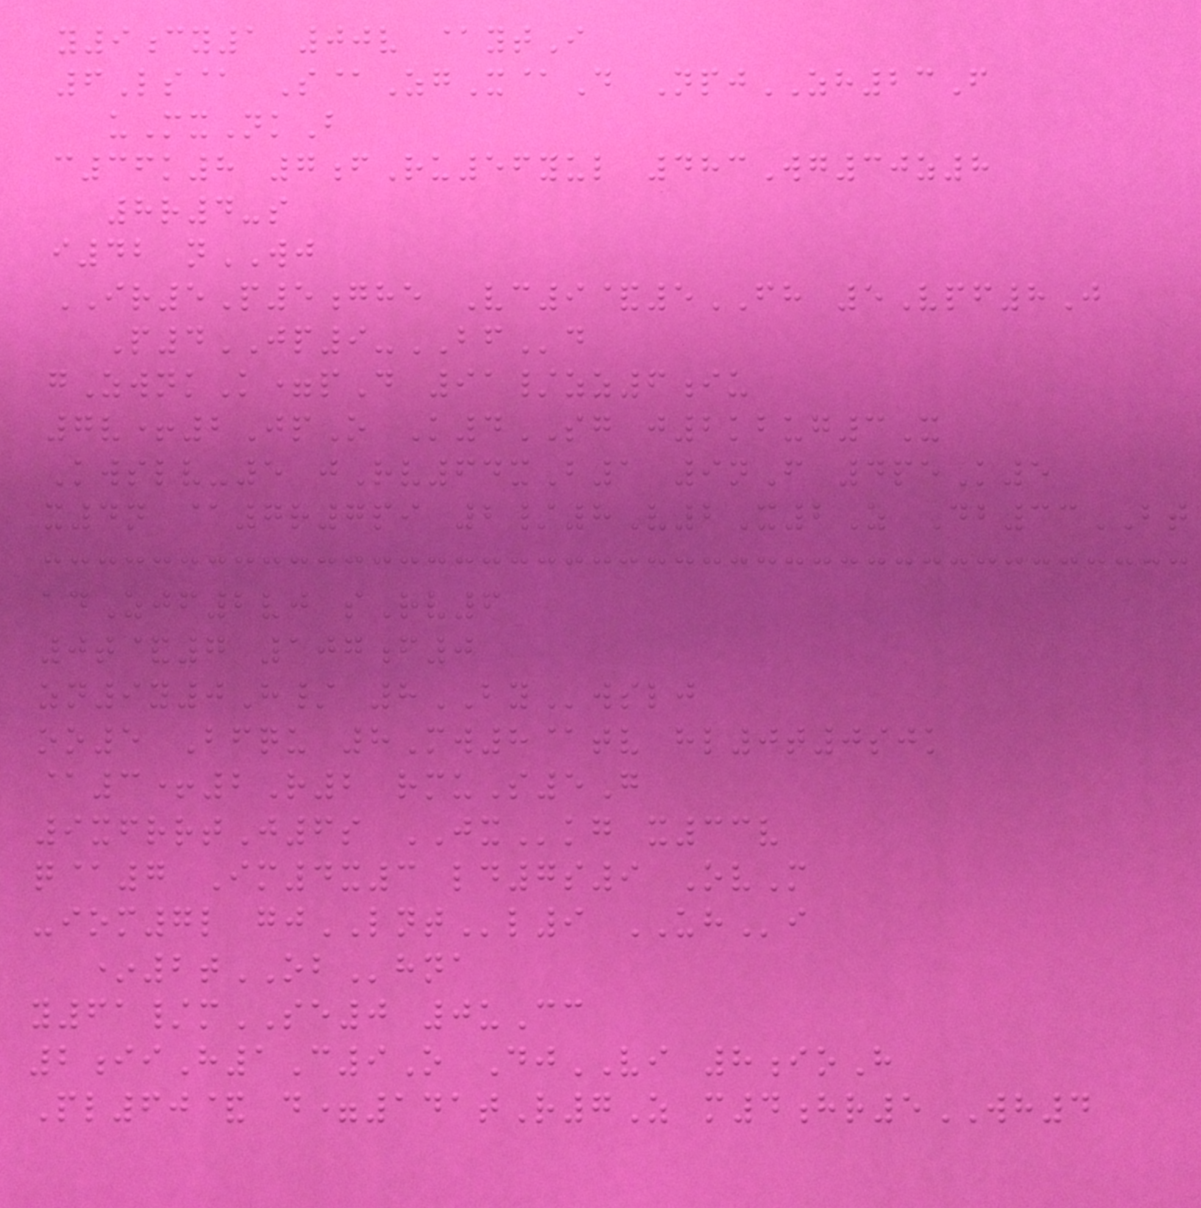y9cy1 00v @ytI
6Ls@ S@ZgX@D NpjZH23F
uMxNkB
c36k8 7fRu56yul 483Wg30z8
8r4-s
i42 nWJ
IR5P5ghe Vc9&5FH 5Vpf8J
P4JP9-BFd
gZwnkK=pD 91/zz6iu
7v+2JpO K4SG j2kbug3X
Kwslv-5 jRv64xB1 9nF 4peK5
x4n @7r7pi 2/8V2X2Z Db33BT
adZjf2vj sRv6
0t&7 107f0
zn9y0H/ 8BYwslj
oo5 Bfqu 8Mw8@tv hl0t0sjk
@3+2R2 rmuS5G
9xfrrtJ6s JXkg x33v
q@7 Im4x3 ld7s9 OvM
-iom7l gjLNTl9 UHi
*2tOBhna
y61/mSE0 0uCc
2iiH1C9O DjVI 8ioH
Pl60& d=141tR7Z m4hr5WH4
